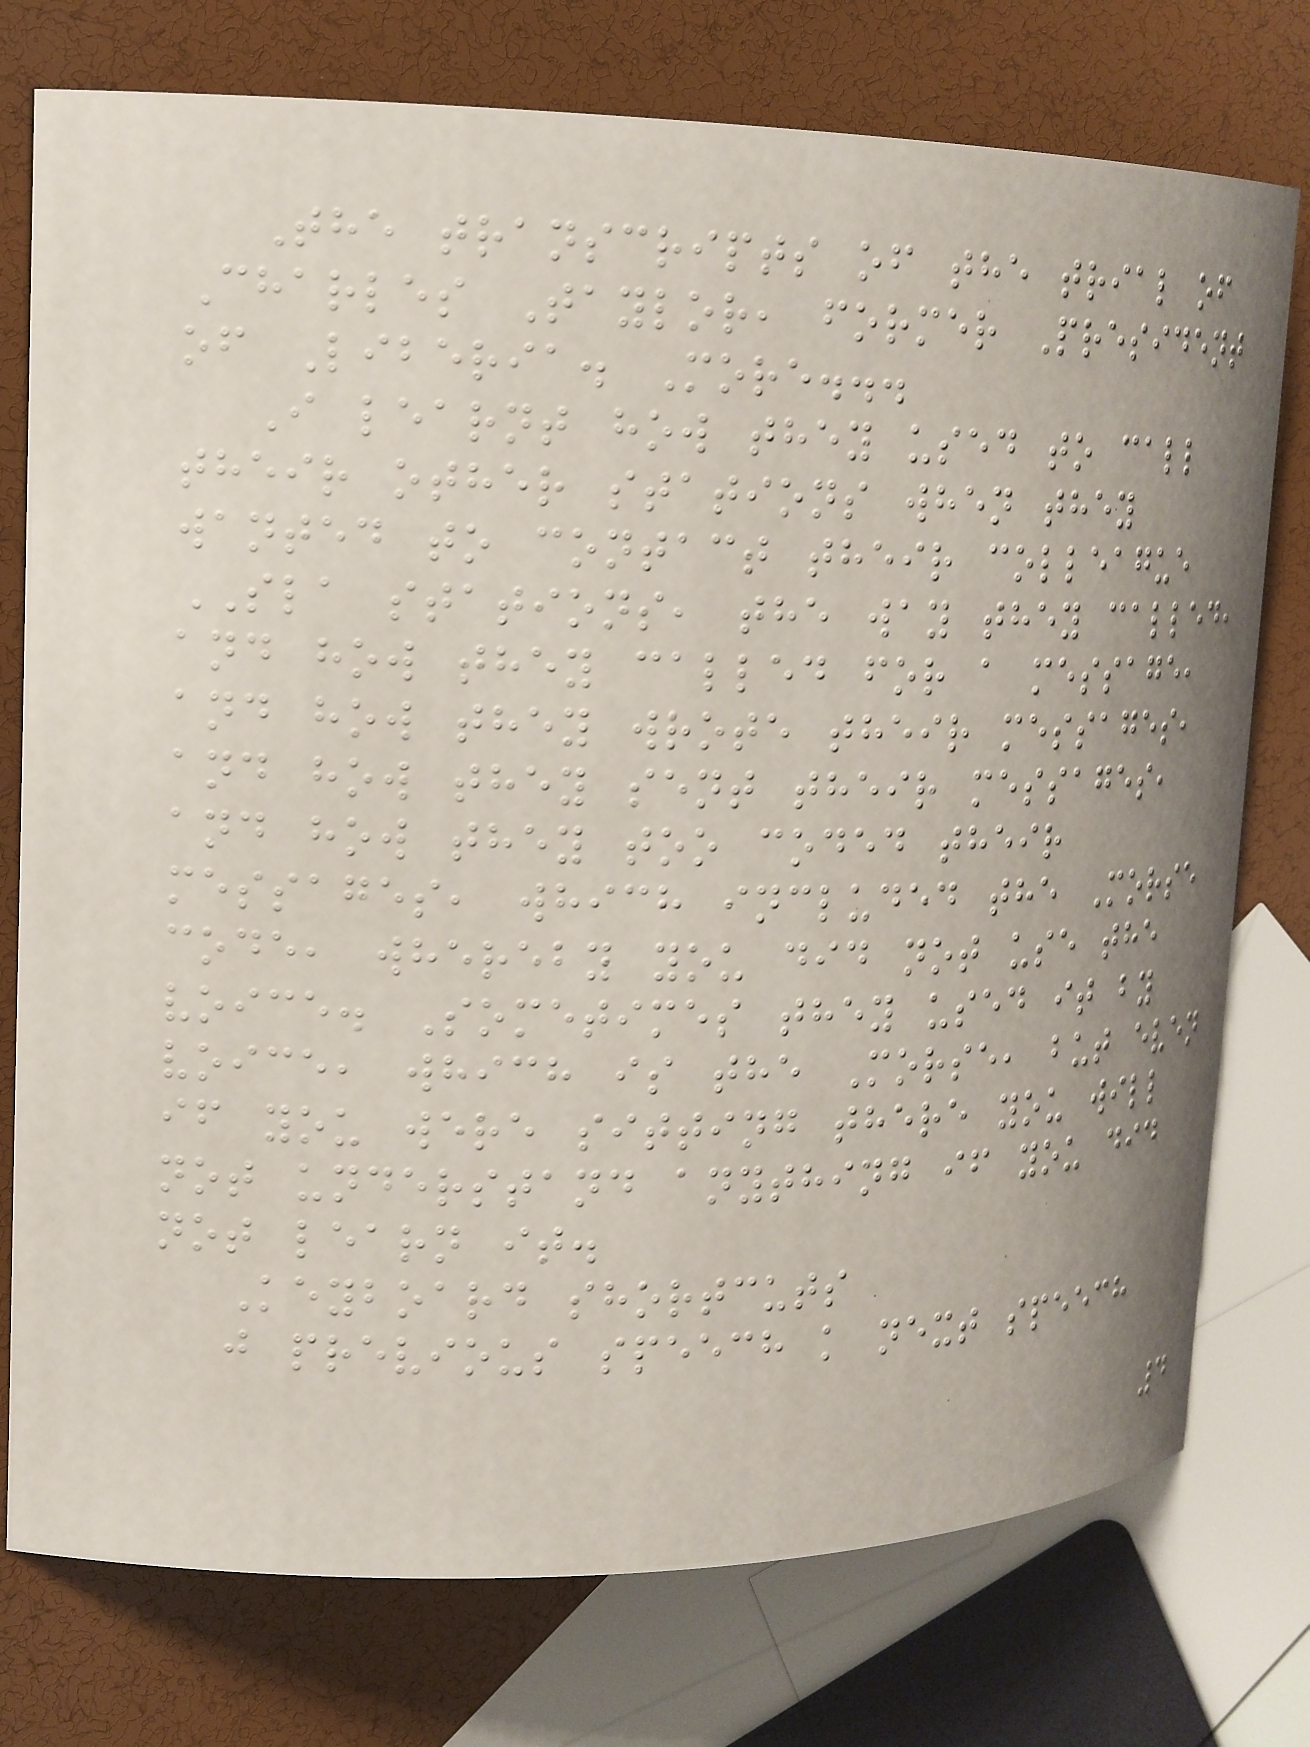The transcripts of the trial of
Charles Taylor, former President
of Liberia. More...
I learnt how they used to call
their other stations when they
wanted to contact their colleague
SLA stations, the way they called,
and how they called for a message,
and how they wrote their messages,
and how they sent their messages,
and how they too coded their
messages, which included the Morse
code, whereby you did not use the
voice. Sometimes they used it by
voice, which is the Morse, but even
if you were sitting there you will
not understand anything if you did
not learn it.
Keyboard shortcuts
j previous speech k next speech
4
